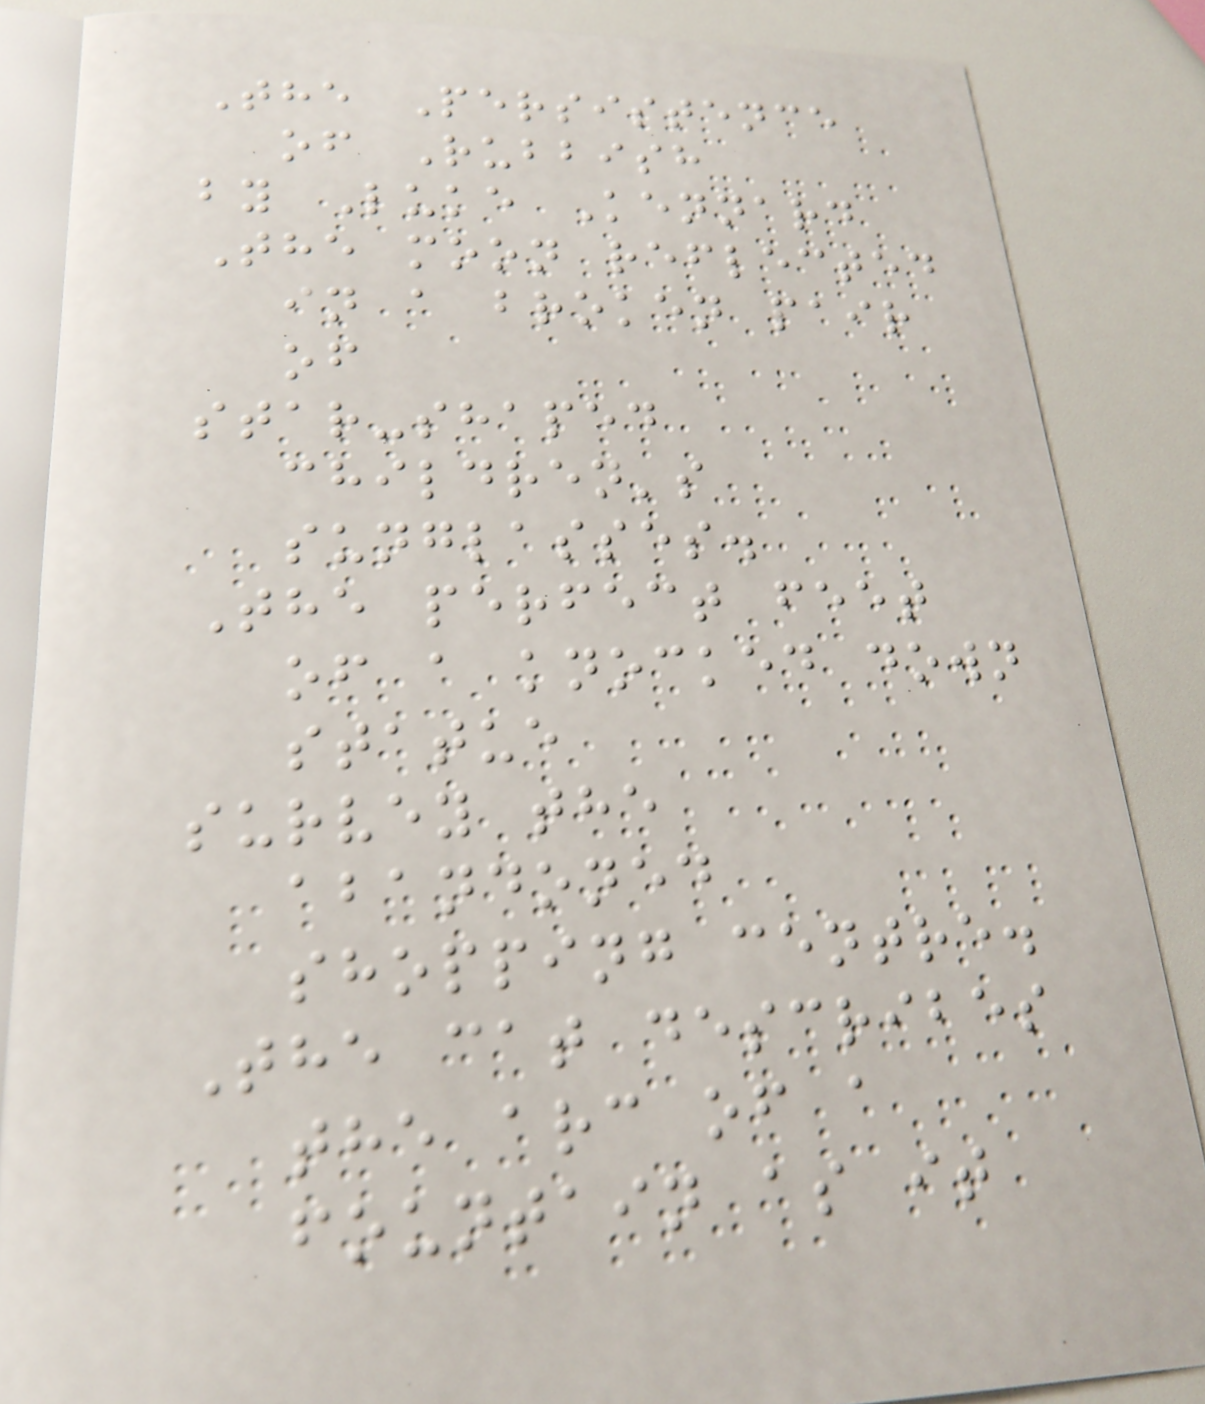The Persistence
of Rubbish
by Luke Kennard
The moon reflected
in a broken pair
of
star-shaped
children's
sunglasses.
The perfect feet
of a knocked down
statue
survey the
abandoned
shopping centre.
The cat describes
the arc of a
fountain as it
